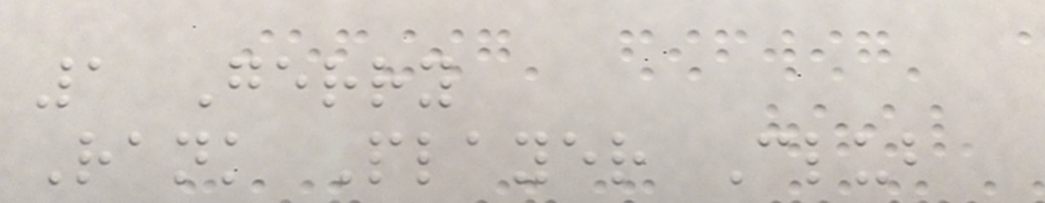1 Gerry
Rank Player Club
